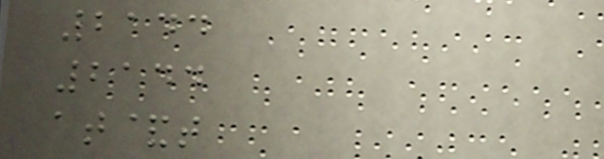2144
2144
at&t
